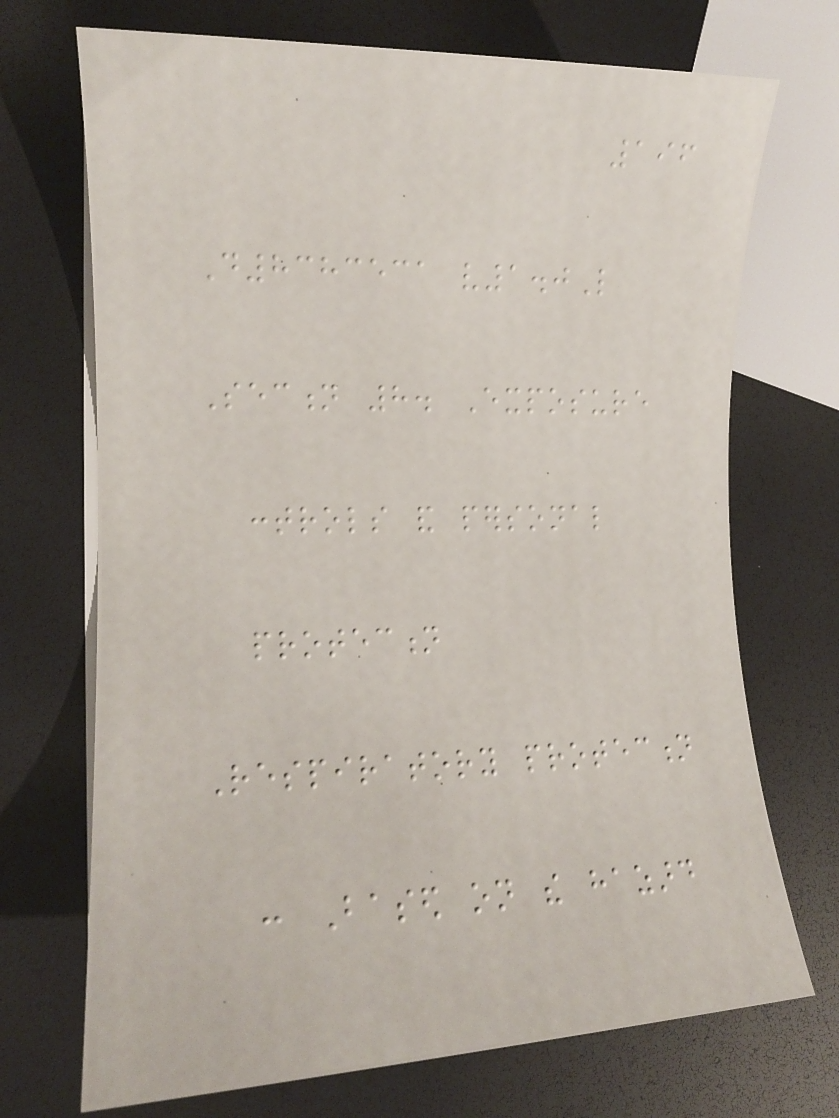196
D8383531 v1.0L
Section 8. Exposure
controls and personal
protection
Respiratory protection
: Based on the hazard
